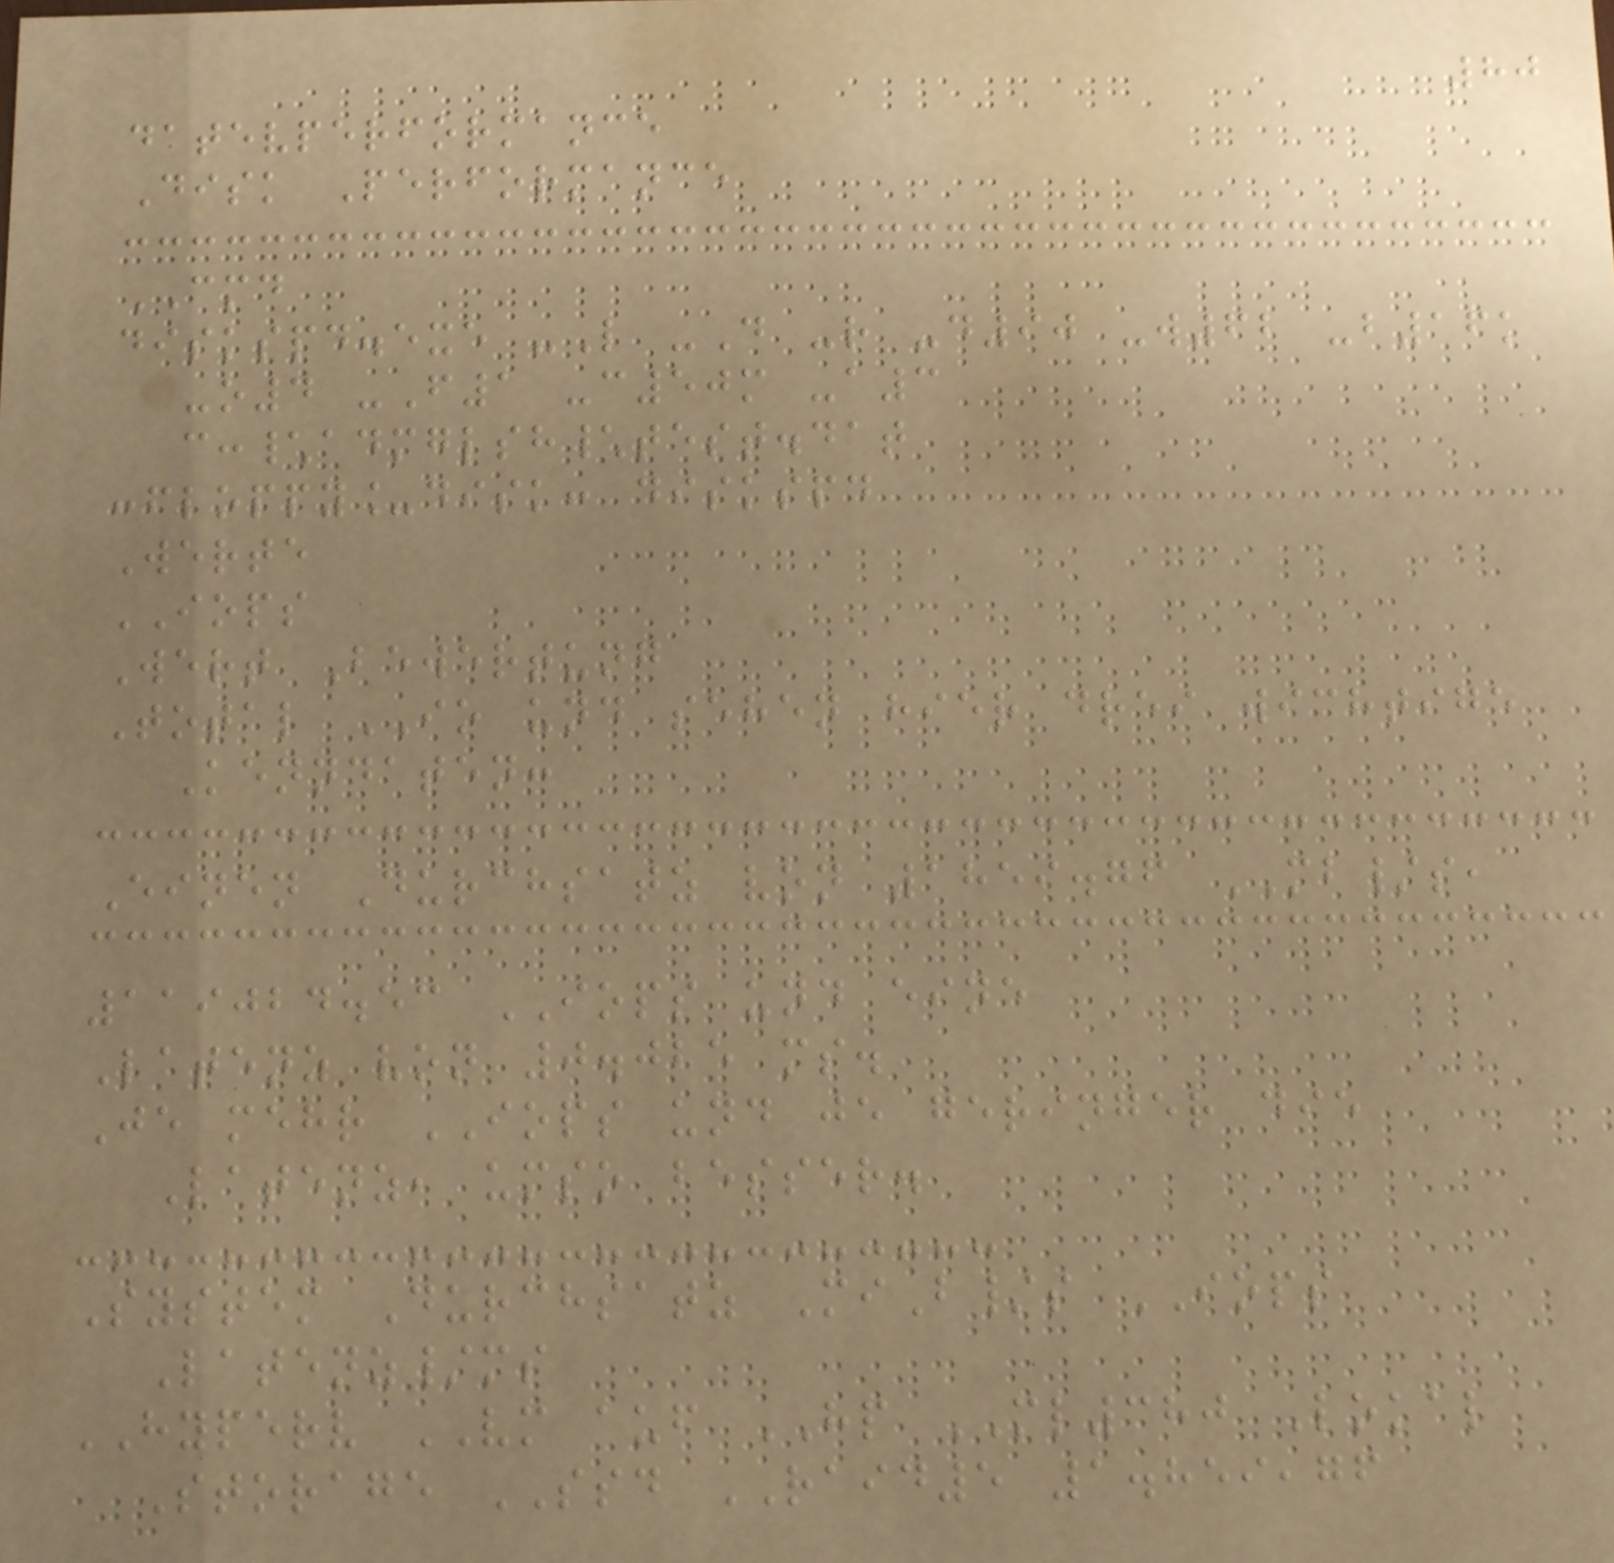80
datevperformance
Disk Performance
CMD
diskspd.exe -L -D -r -d90 -w62 -b16k
-o4 -F1 -c50m -a3
c:\admglsh\test.dat
:floppy_disk: diskspd
Werte
IOPS
Wert Bewertung
Total IO und sehen hier drei wichtige
Kenndaten:
Einen Durchsatz von 1859.76 MB/s,
119024.53 IOPS und eine
Latenz von 0.025 ms.
Je mehr IOPS und je geringer die
Latenz, umso besser.
System Durchsatz MiB/s IOPS
Latenz/ms
HYPERV VM auf HP ML380 Lokal
Storage SSD RAID5 1.859,76
